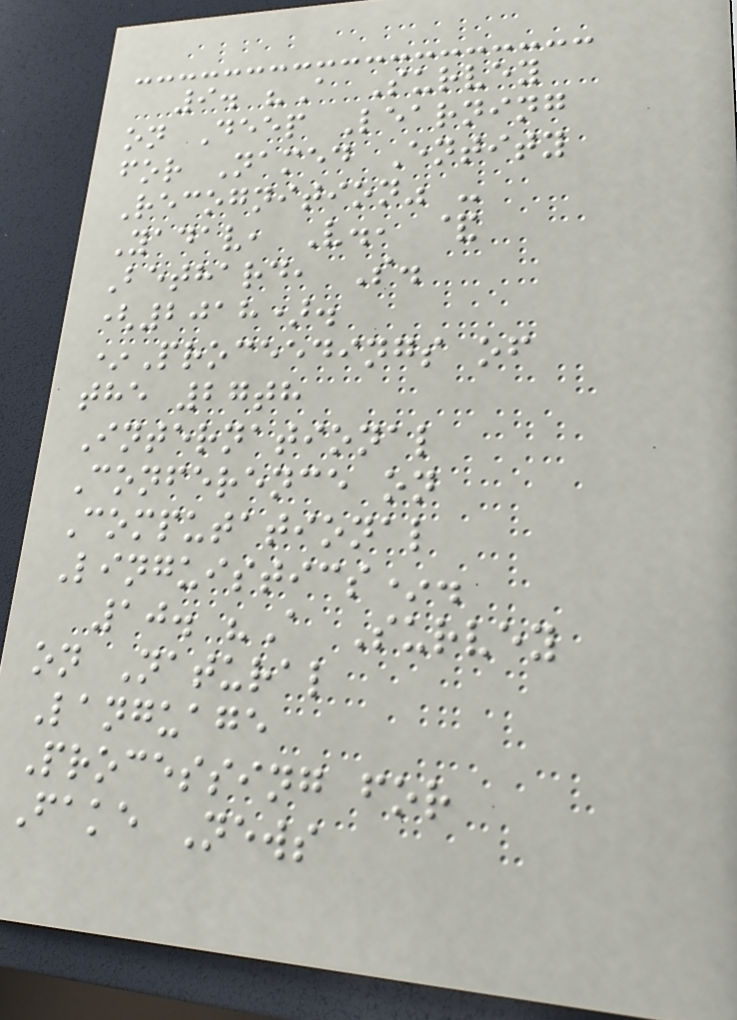9. "A Survey
on Deep Learning
for Named Entity
Recognition" -
Yadav, V., &
Bethard, S.
(2018).
*Proceedings of
the 27th
International
Conference on
Computational
Linguistics*.
10. "A Survey
on Natural
Language
Processing for
Fake News
